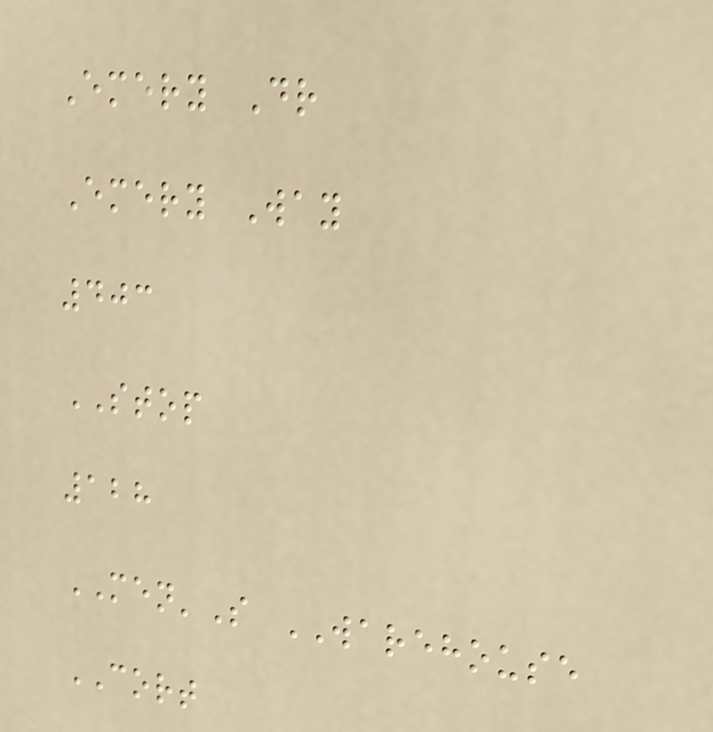Emery Dr
Emery Way
403
STOP
128
MEN'S WAREHOUSE
CORT
